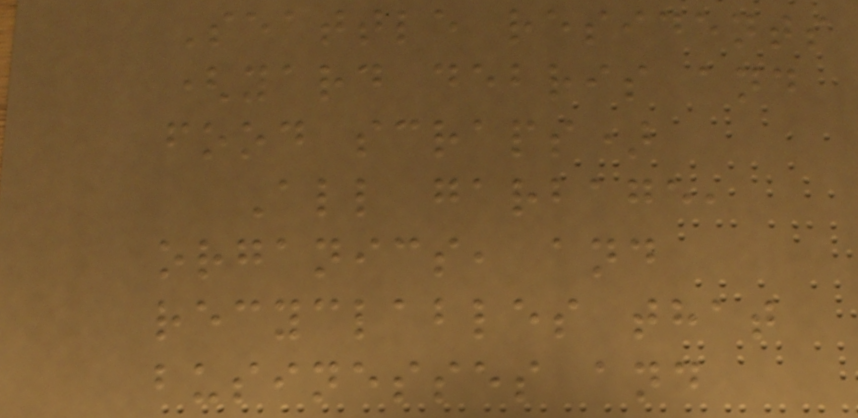Seattle residents
(yard debris and
food scraps)
All garbage,
organics, and
recyclables that
businesses and
